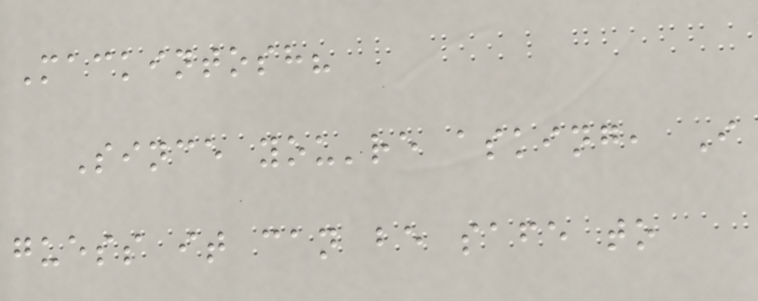Mackintosh?
Since you're asking, I
guess it can be safe to
